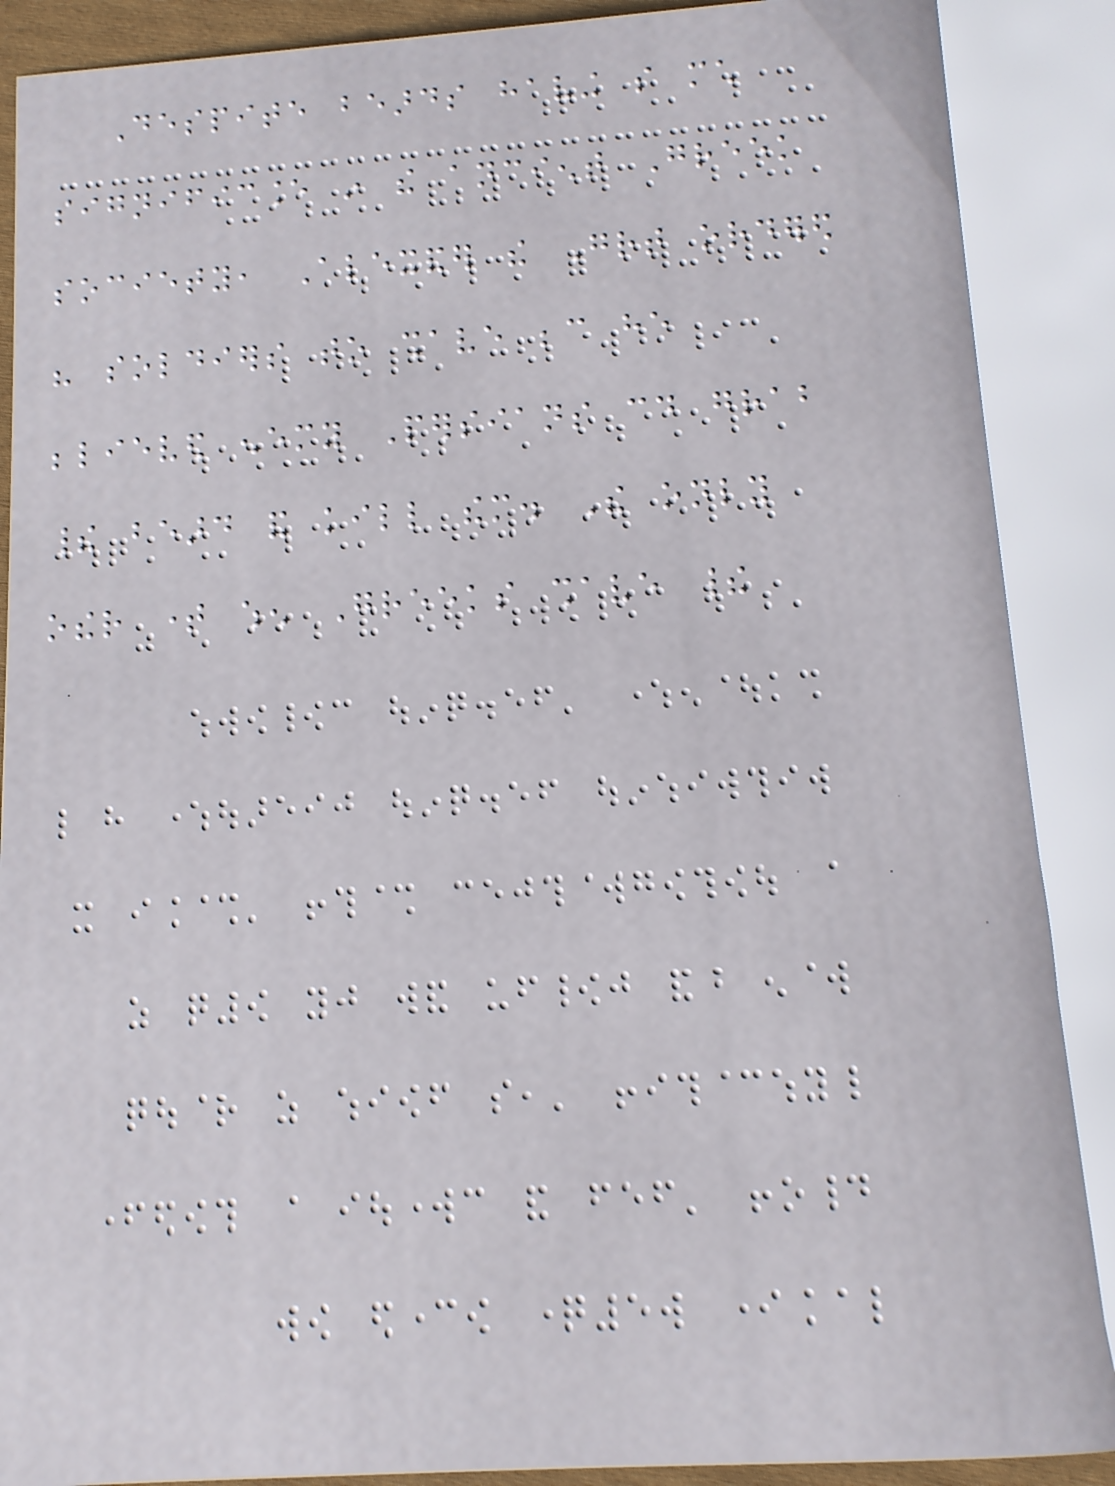Despite beards having so much
significance in the ancient Greek
society, Alexander the Great ordered
his soldiers to shave because he
believed enemy Persians could grab
their beard and kill them. The only
other time when Greeks shave their
